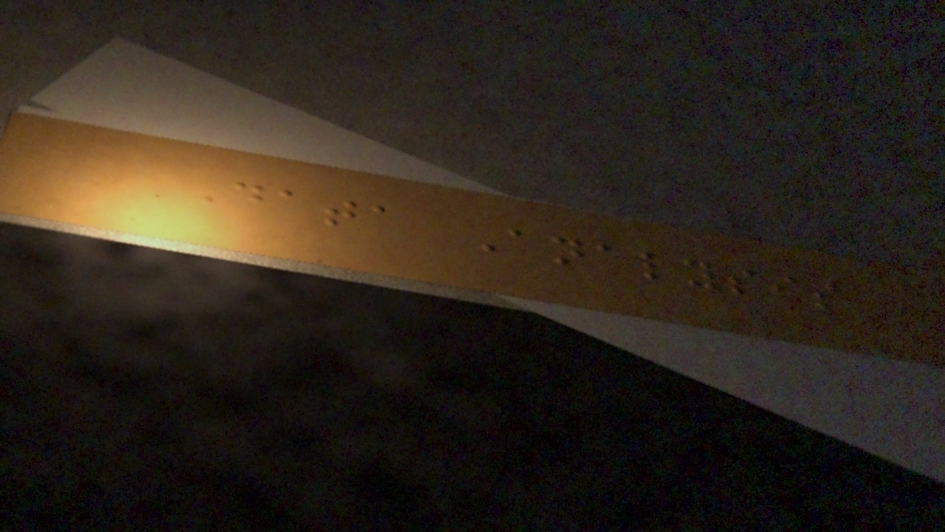Data Analysis
